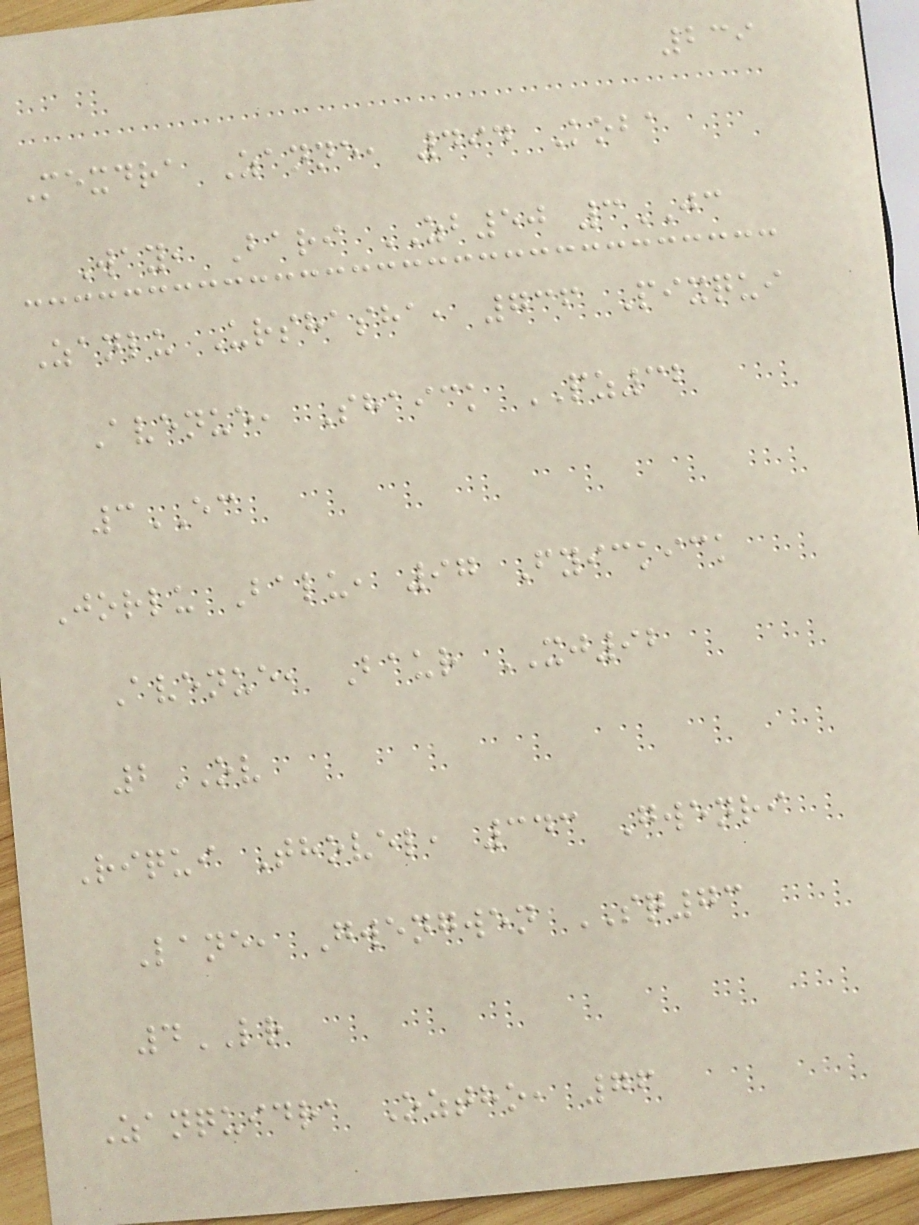239
Mexdra Zanne, 494 Koba
Way, Bari ZB50 3JC
Zanlu Urshasha, 736 Pixqui
Avenue, Shaick PZ32
3EC
Jorlu Balu, 97 Fyickick
Avenue, Baur XJ92
2OV
Riqui Thovel, 343 Gwenri
Lane, Gwengwen SQ73
4LR
Zanquidra Oztho, 76
